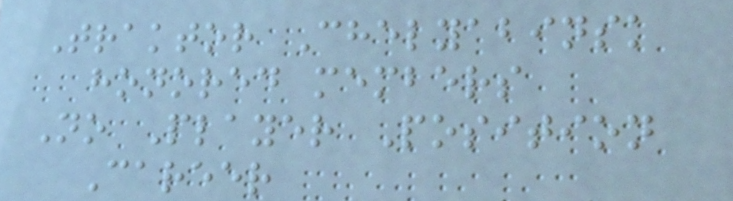Traktor Chelyabinsk
honored members
No Player Position
Career
